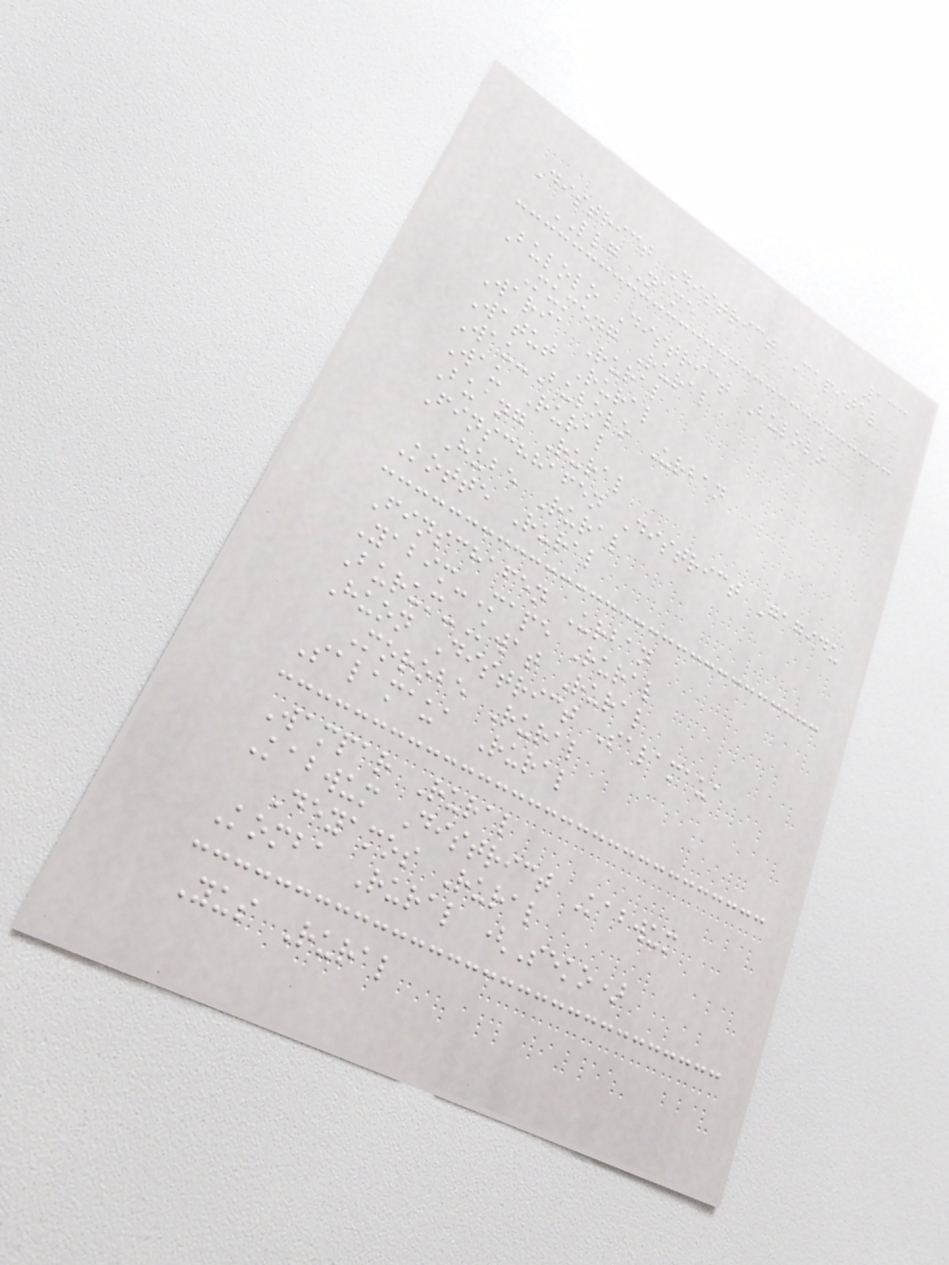133
District District Capital
LLG Name
Bulolo District Bulolo
Mumeng Rural
Waria Rural
Watut Rural
Wau-Bulolo Urban
Wau Rural
Buang Rural
Finschhafen District Gagidu
Hube Rural
Kotte Rural
Finschafen Urban
Yabim-Mape Rural
Burum-Kwat Rural
Huon District Salamaua
Morobe Rural
Salamaua Rural
Wampar Rural
Kabwum District Kabwum
Deyamos Rural
Komba Rural (Seko)
Yus Rural
